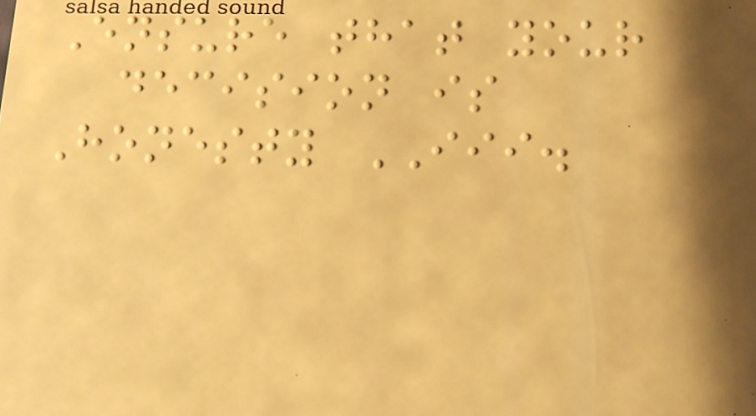Ensure that your
decision is
Honesty III.
